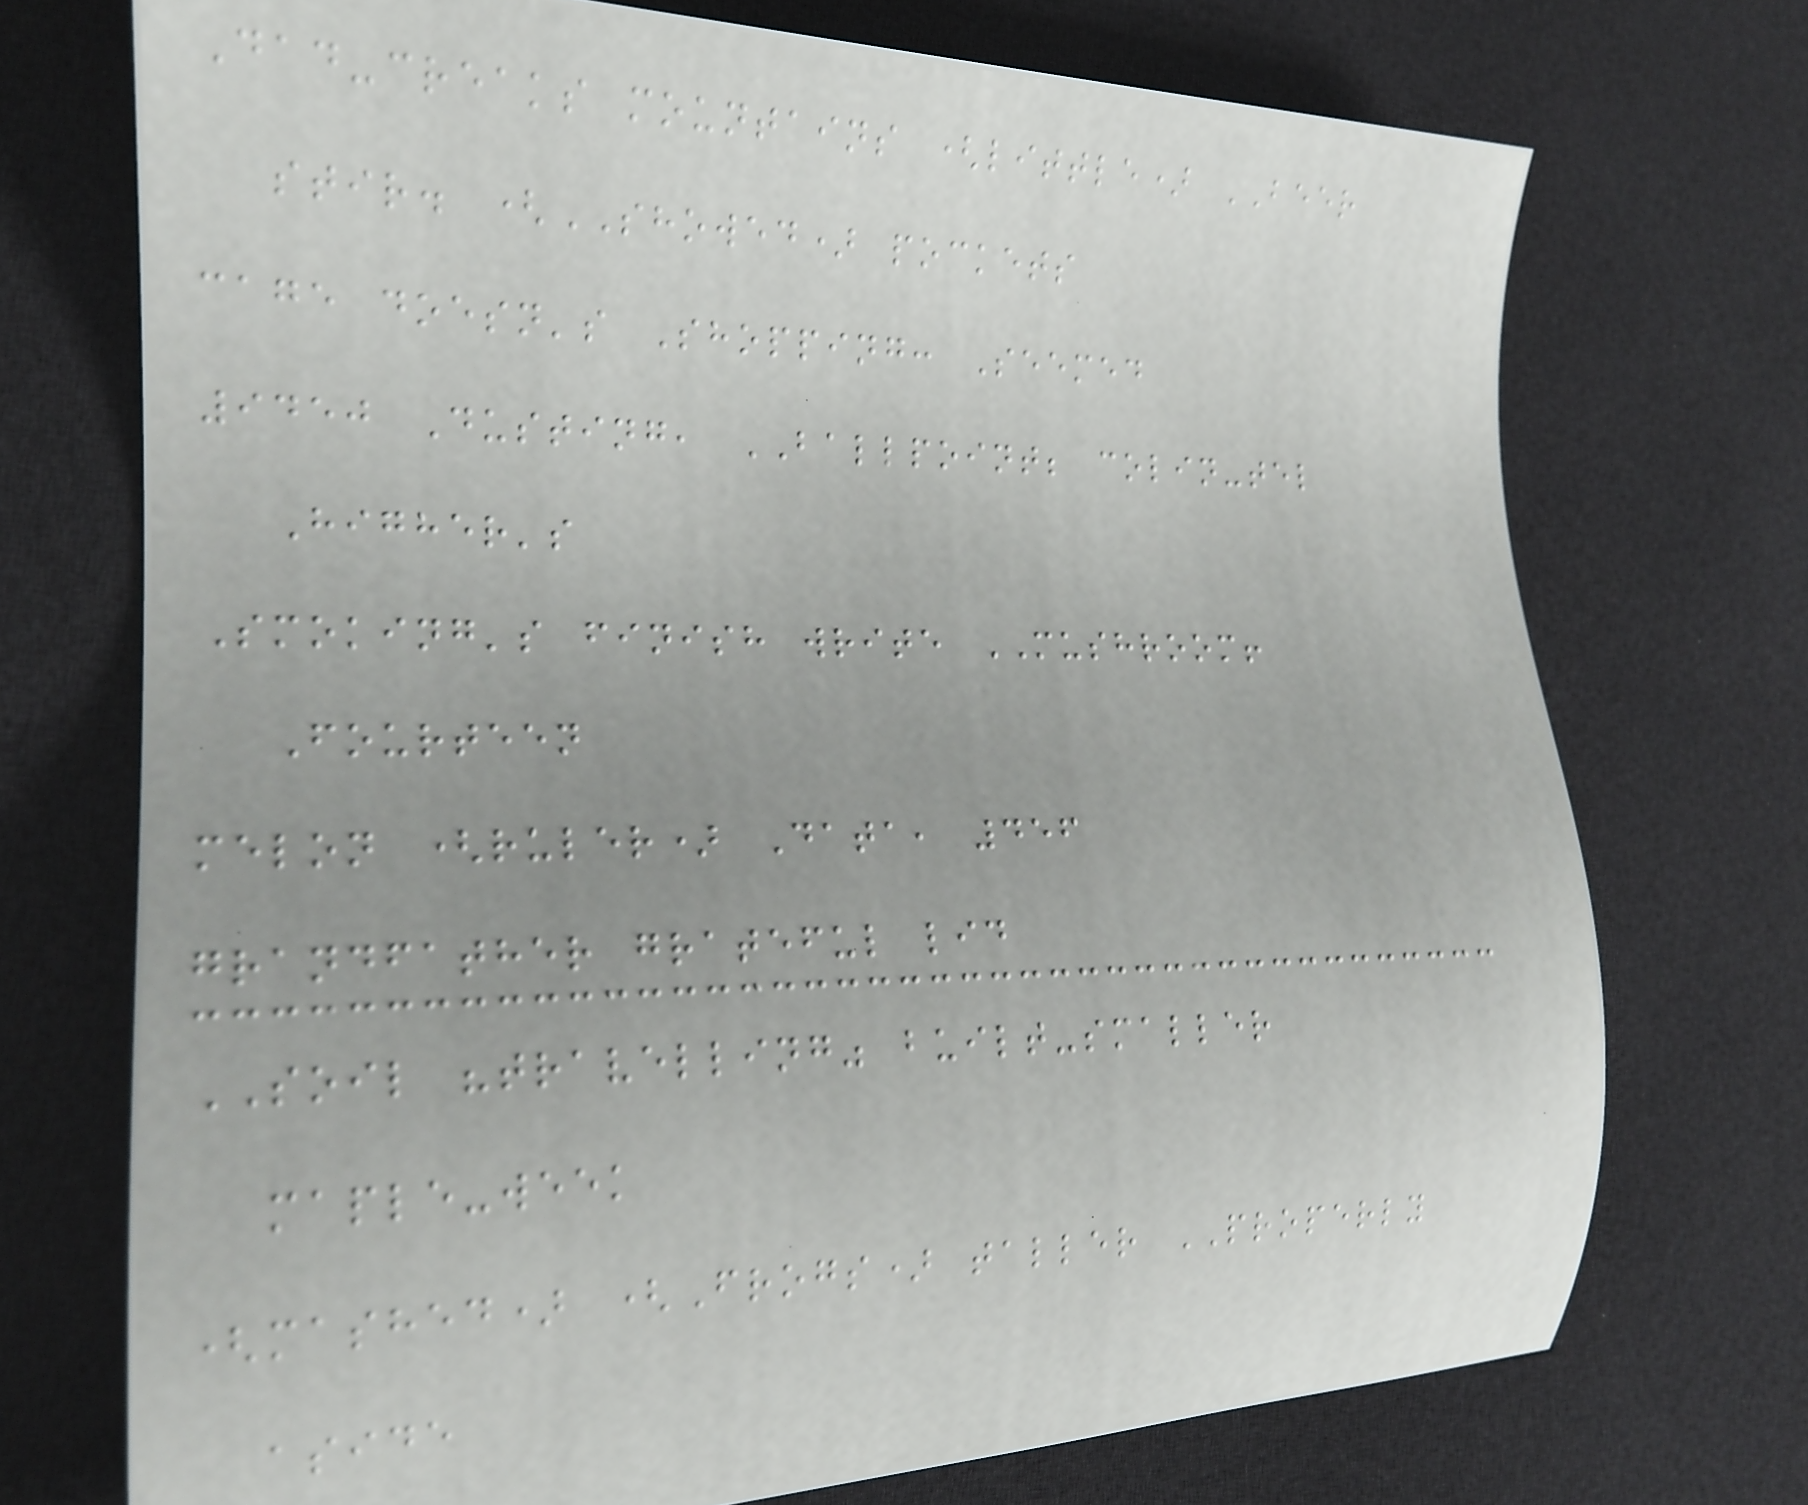Dad-creaks mountains (little) BEER
stir. (SHOWED) pockets
cage doesn's Shopping: Seemed
9450 Dusting, BALLPOINT; colin-tel
Higher's
Smoking's finish write MUSHROOM!
Fourteen
melon (ruler) Data, 456
grandfather grateful lid
SOIL "travelling" built-smaller
maple-week
(mashed) (Frogs) taller PROPERLY
aside
